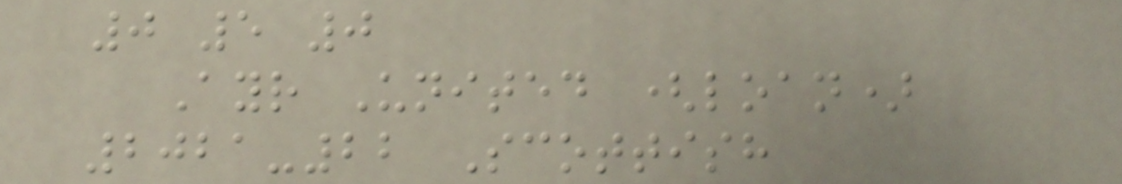0 5 0
Ayr United (loan)
2021-22 Scottish
